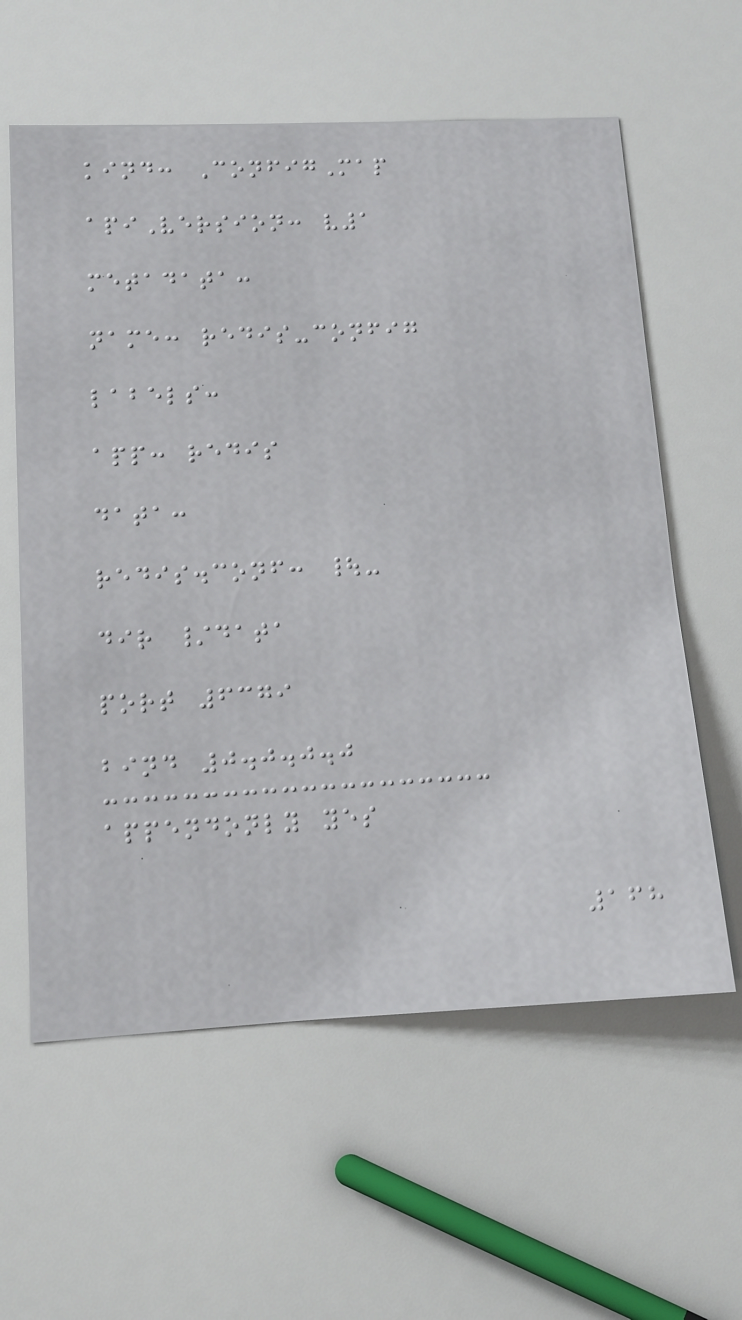kind: ConfigMap
apiVersion: v1
metadata:
name: redis-config
labels:
app: redis
data:
redis.conf: |-
dir /data
port 6379
bind 0.0.0.0
appendonly yes
168
